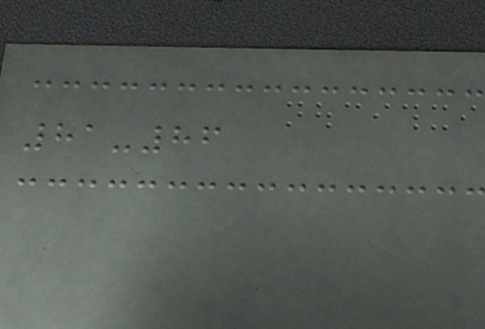81-86
